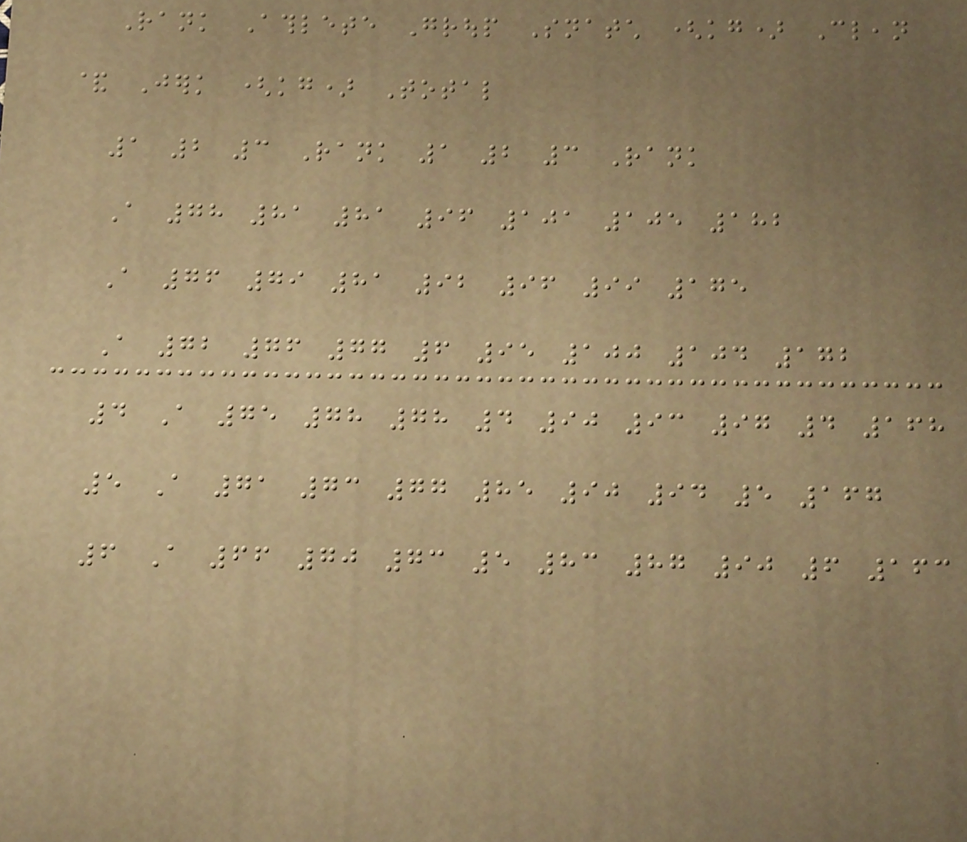Rank Athlete Group Snatch (kg) Clean
& Jerk (kg) Total
1 2 3 Rank 1 2 3 Rank
A 78 81 81 96 101 105 182
A 76 79 81 92 96 99 175
A 72 76 77 6 95 100 104 172
4 A 75 78 78 4 90 93 97 4 168
5 A 71 73 77 85 90 94 5 167
6 A 66 70 73 5 83 87 90 6 163
